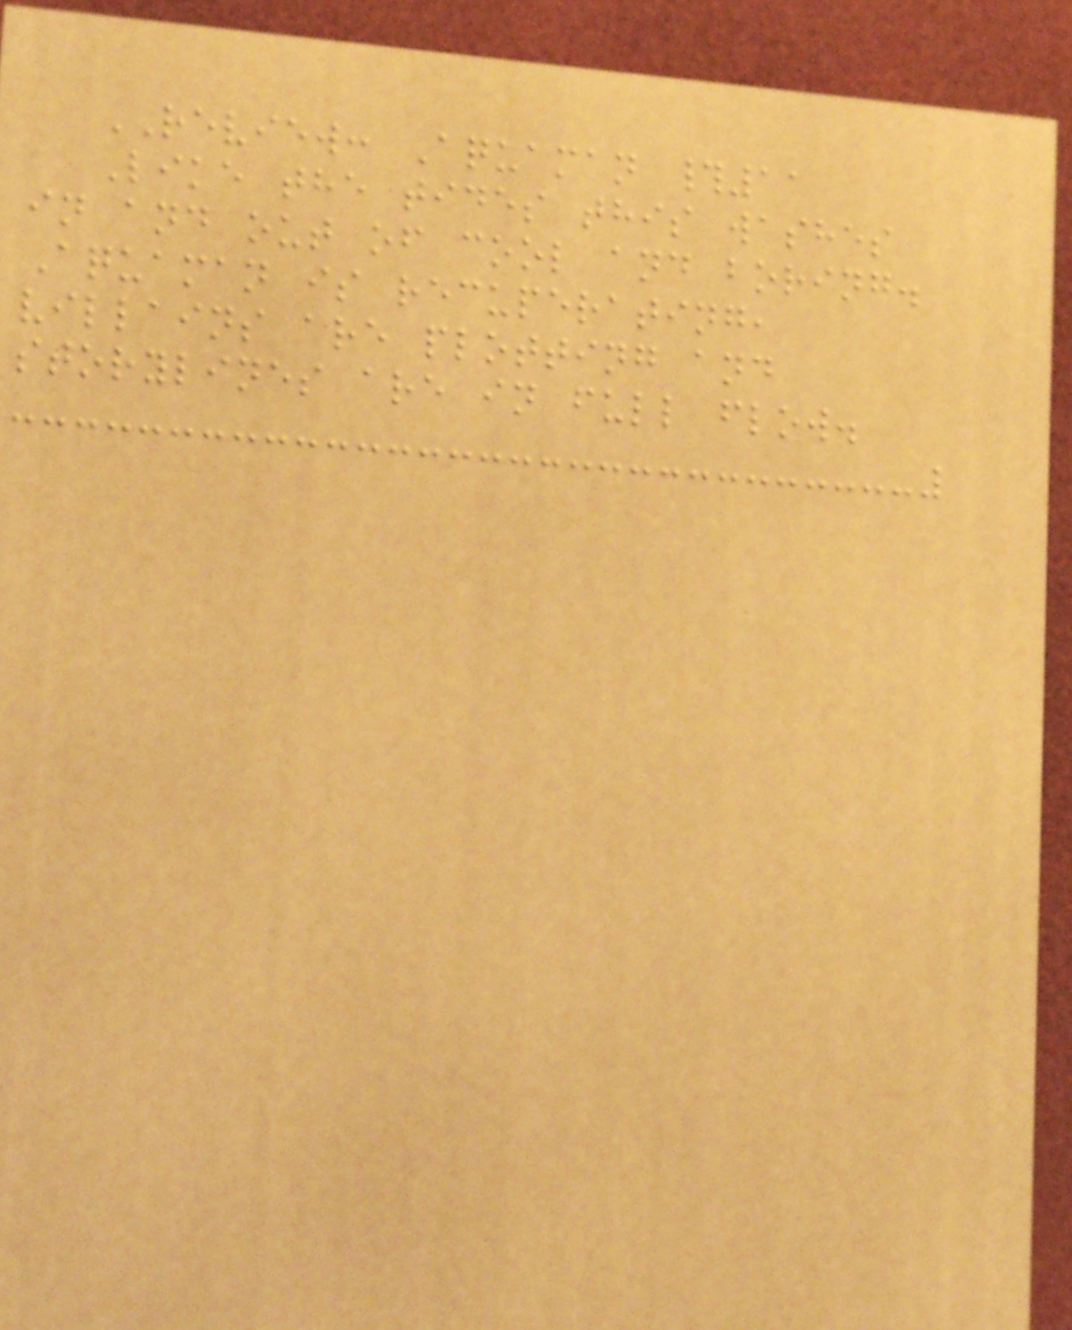REVIEW: Aquaman #11
Like the tides this washes
in and out of cool and boring.
Aquaman is recuperating,
villains are plotting and
storylines are in full flow.
